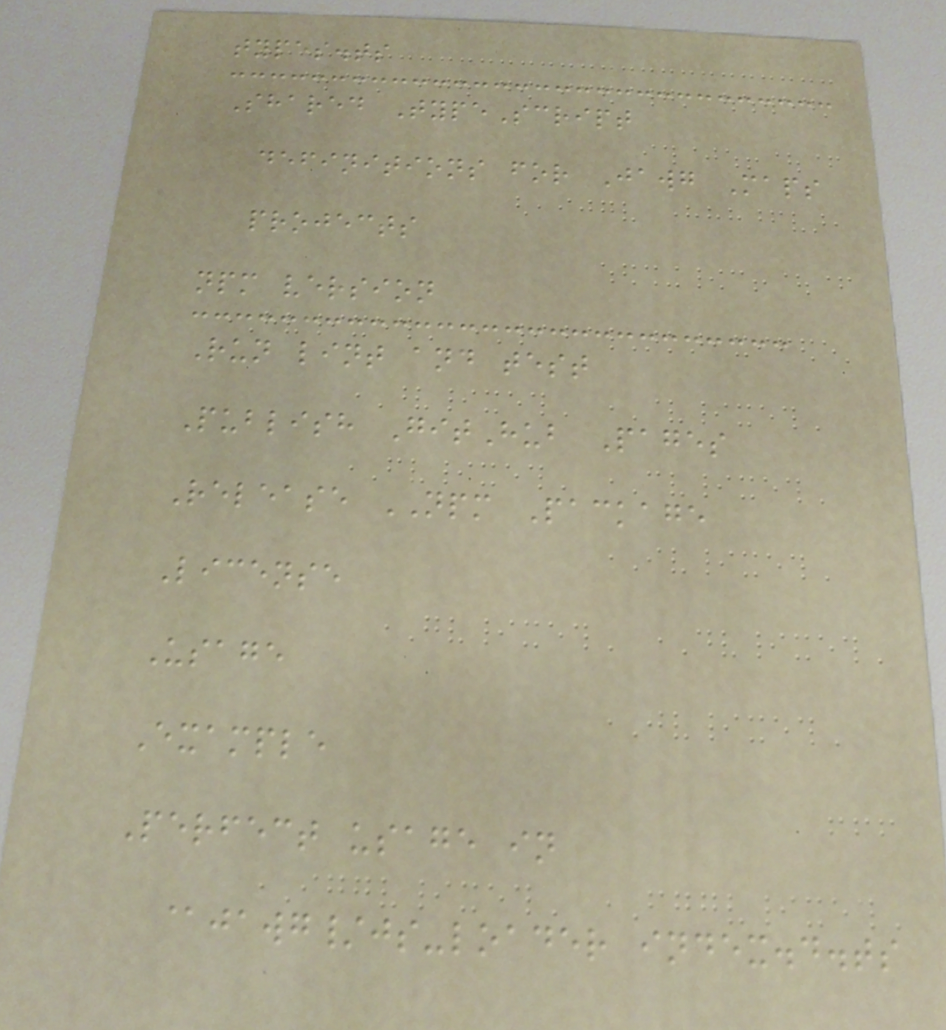types.ts
Shared TypeScript
definitions for Jawg Maps
projects
npm version
Run lint and test
Publish GitHub Pages
Release NPM Package
License
Usage
Example
Perfect usage in
@jawg/js-loader index.d.ts
